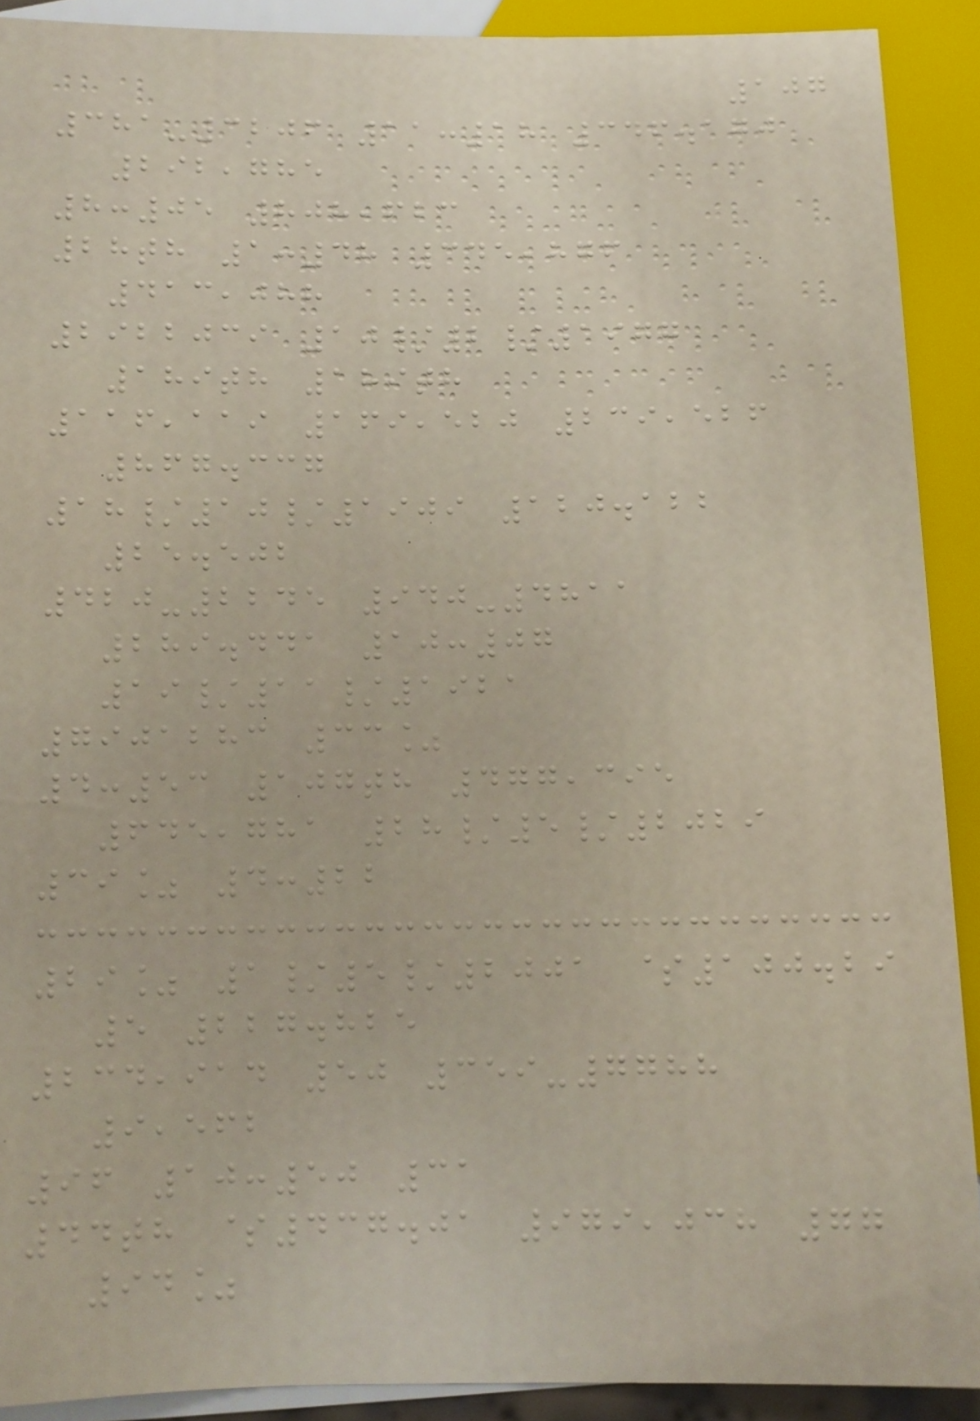107
381-3206 11:18 346.170
292,785
8:05 808,623
28th 1:48 345,876
413,088
2922039 10/2/1977
189th 189th
116,119 169,520 239,526
867.337
18/10/1909 120.122
25.502
420-2245 940-4811
289.441 10:07
19/11/1921
7901283 33%
4:53 107th 477,395
645,781 28/5/2029
39% 4:22
29% 1/5/2001 $100.29
5 227.825
234,914 50 359-7788
9,562
96 10:50 31
44th $437.01 979,038 77
94%
